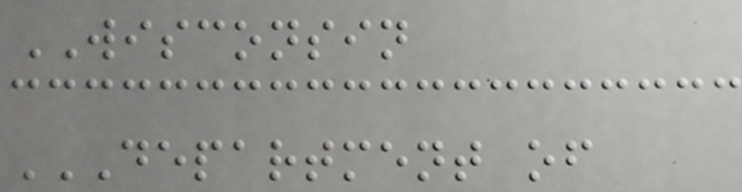WISCONSIN
DEPARTMENT OF
